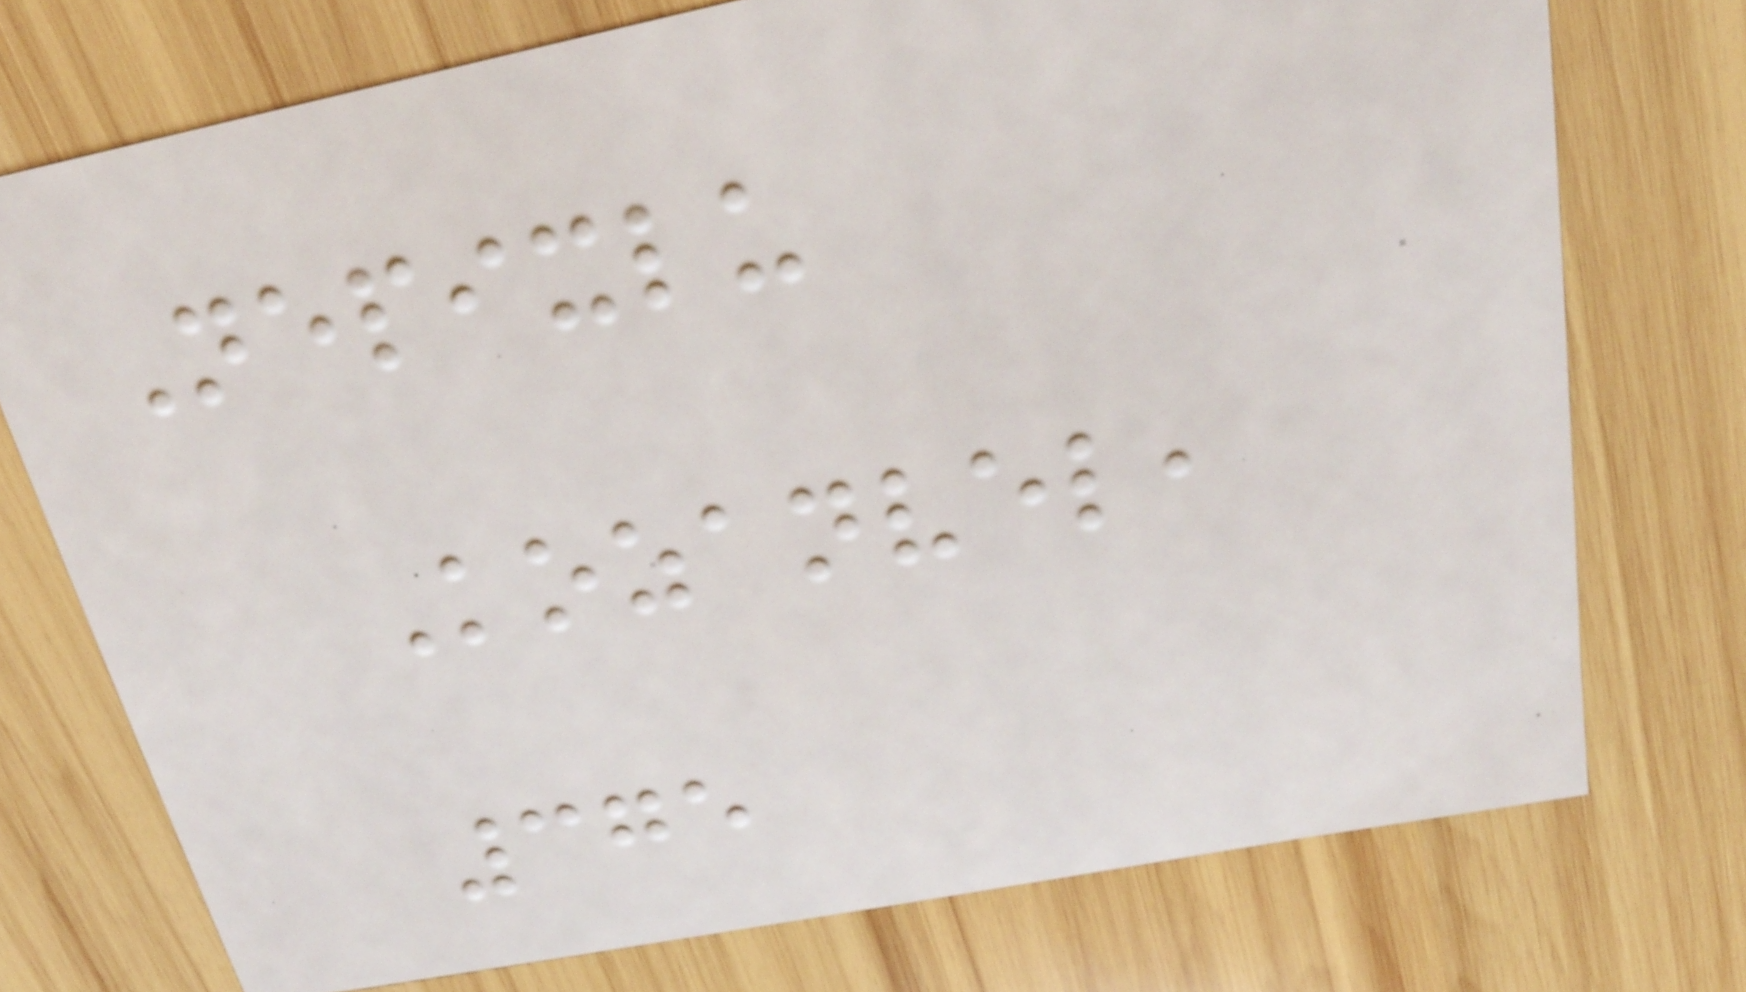Nepixlu
Kozanvel,
375
